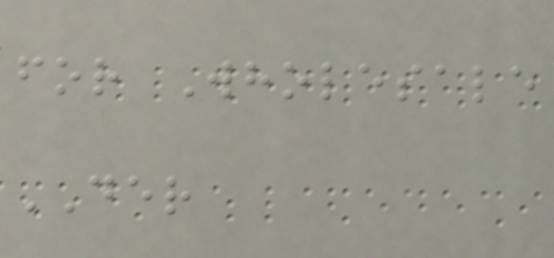for Wholesale
DER
